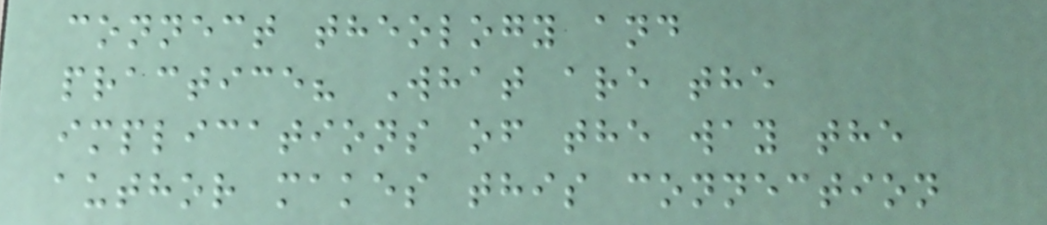connect theology and
practice? What are the
implications of the way the
author makes this connection
